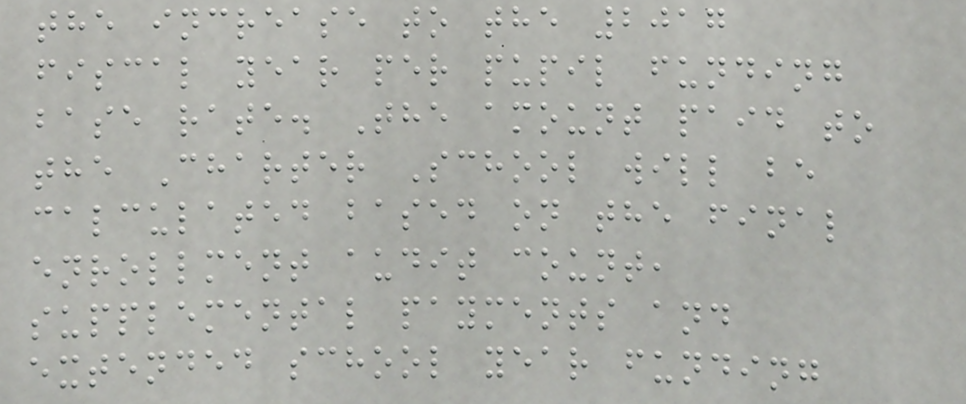the increase to the 2017
fiscal year per pupil funding
base rate. The amount paid to
the Charter School will be
calculated based on the final
enrollment audit count,
supplemental payments and
extended school year funding
